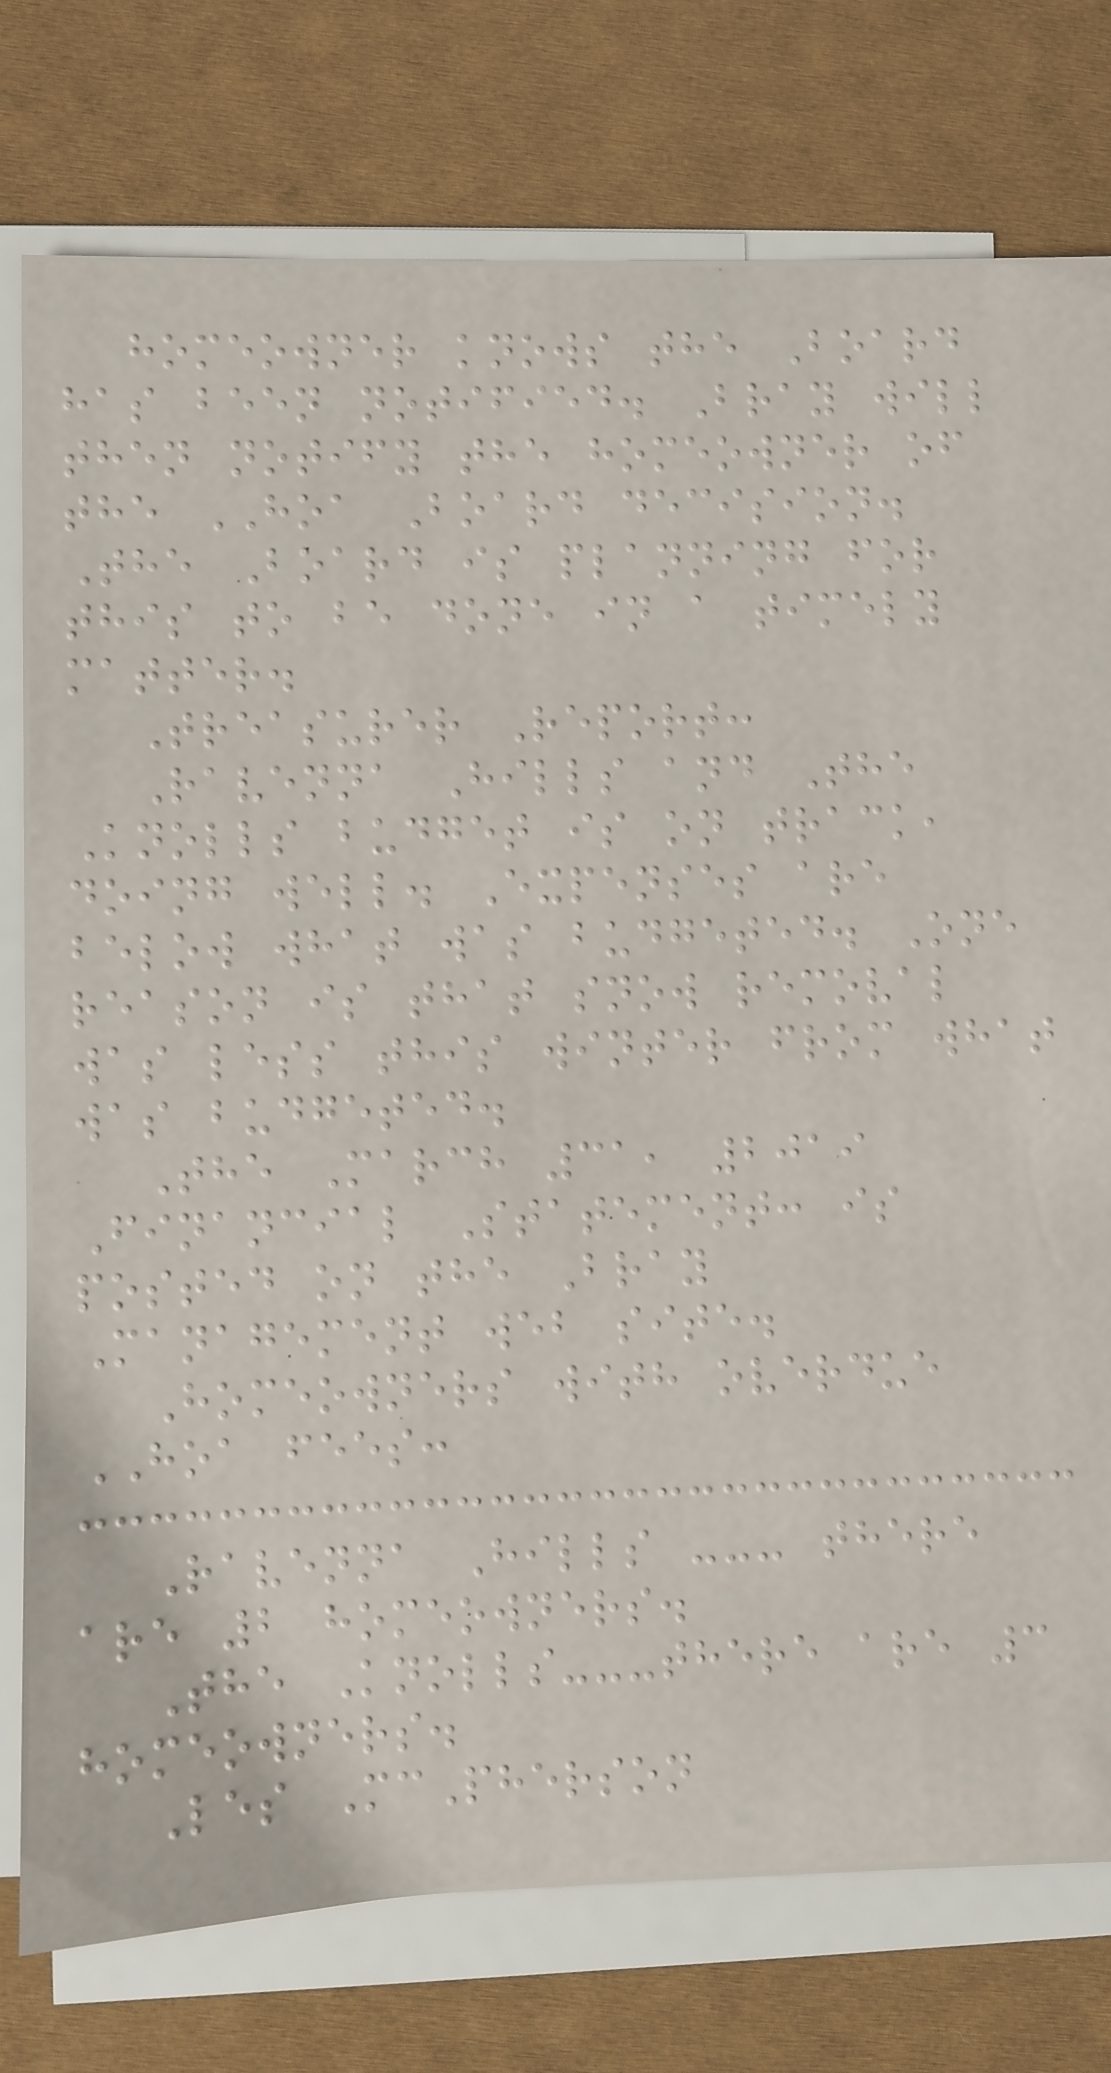homeowner knows the Board
has been notified. Bray will
then notify the homeowner of
the HOA Board decision.
The Board is planning for
this to be done in a timely
matter.
Treasurer Report:
Ravenna Hills and The
Knolls budget is on track,
doing well. Expenses are
below what was budgeted. One
reason is that snow removal
was less this winter from what
was budgeted.
The March 31, 2019
Financial Statement: is
posted on the Bray
Management web site.
Homeowners with overdue
HOA fees:
Ravenna Hills --- there
are 2 homeowners.
The Knolls---there are 3
homeowners.
Les McPherson
